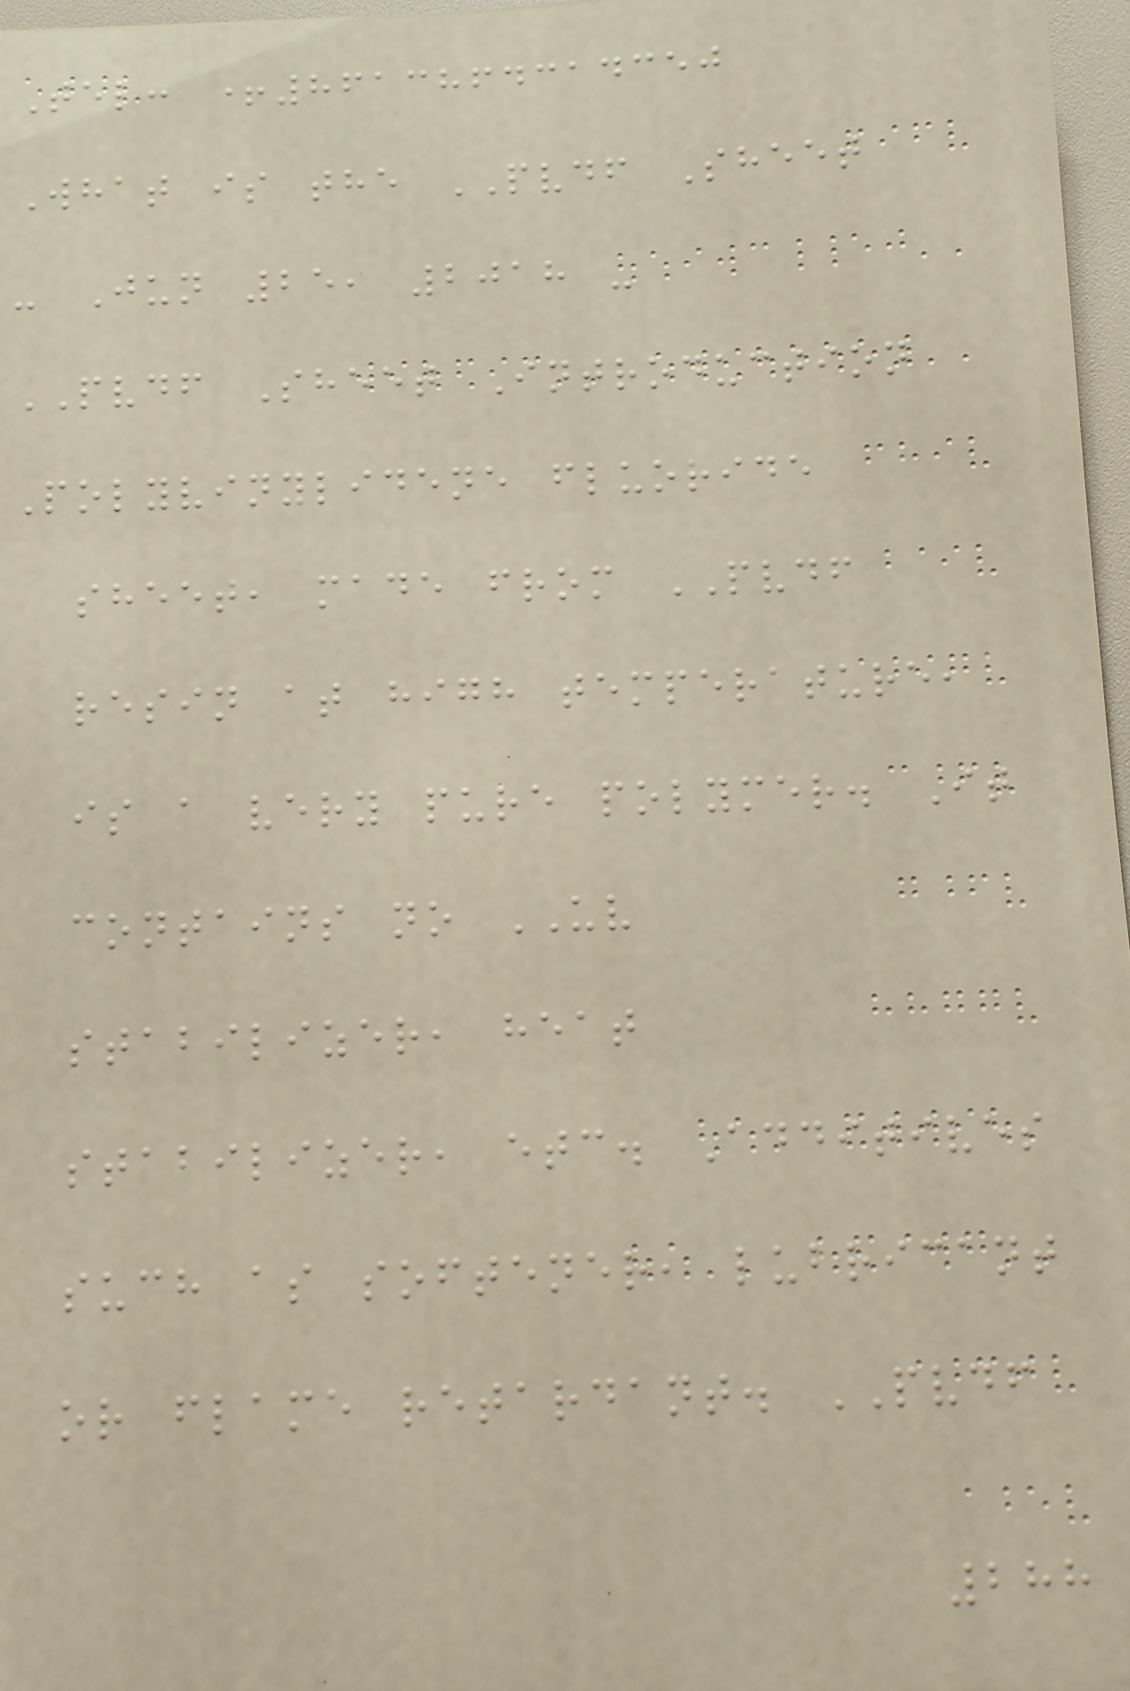Tel: +8613864314350
What is the PVDF Sheet
- Jun 25, 2018 -
PVDF Sheet Introduction
Polyvinylidene fluoride
sheet, made from PVDF
resin at high temperature,
is a very pure polymer. It
contains no UV
stabilizer, heat
stabilizer, etc. Additives
such as softener, lubricant
or flame retardant. PVDF
288
